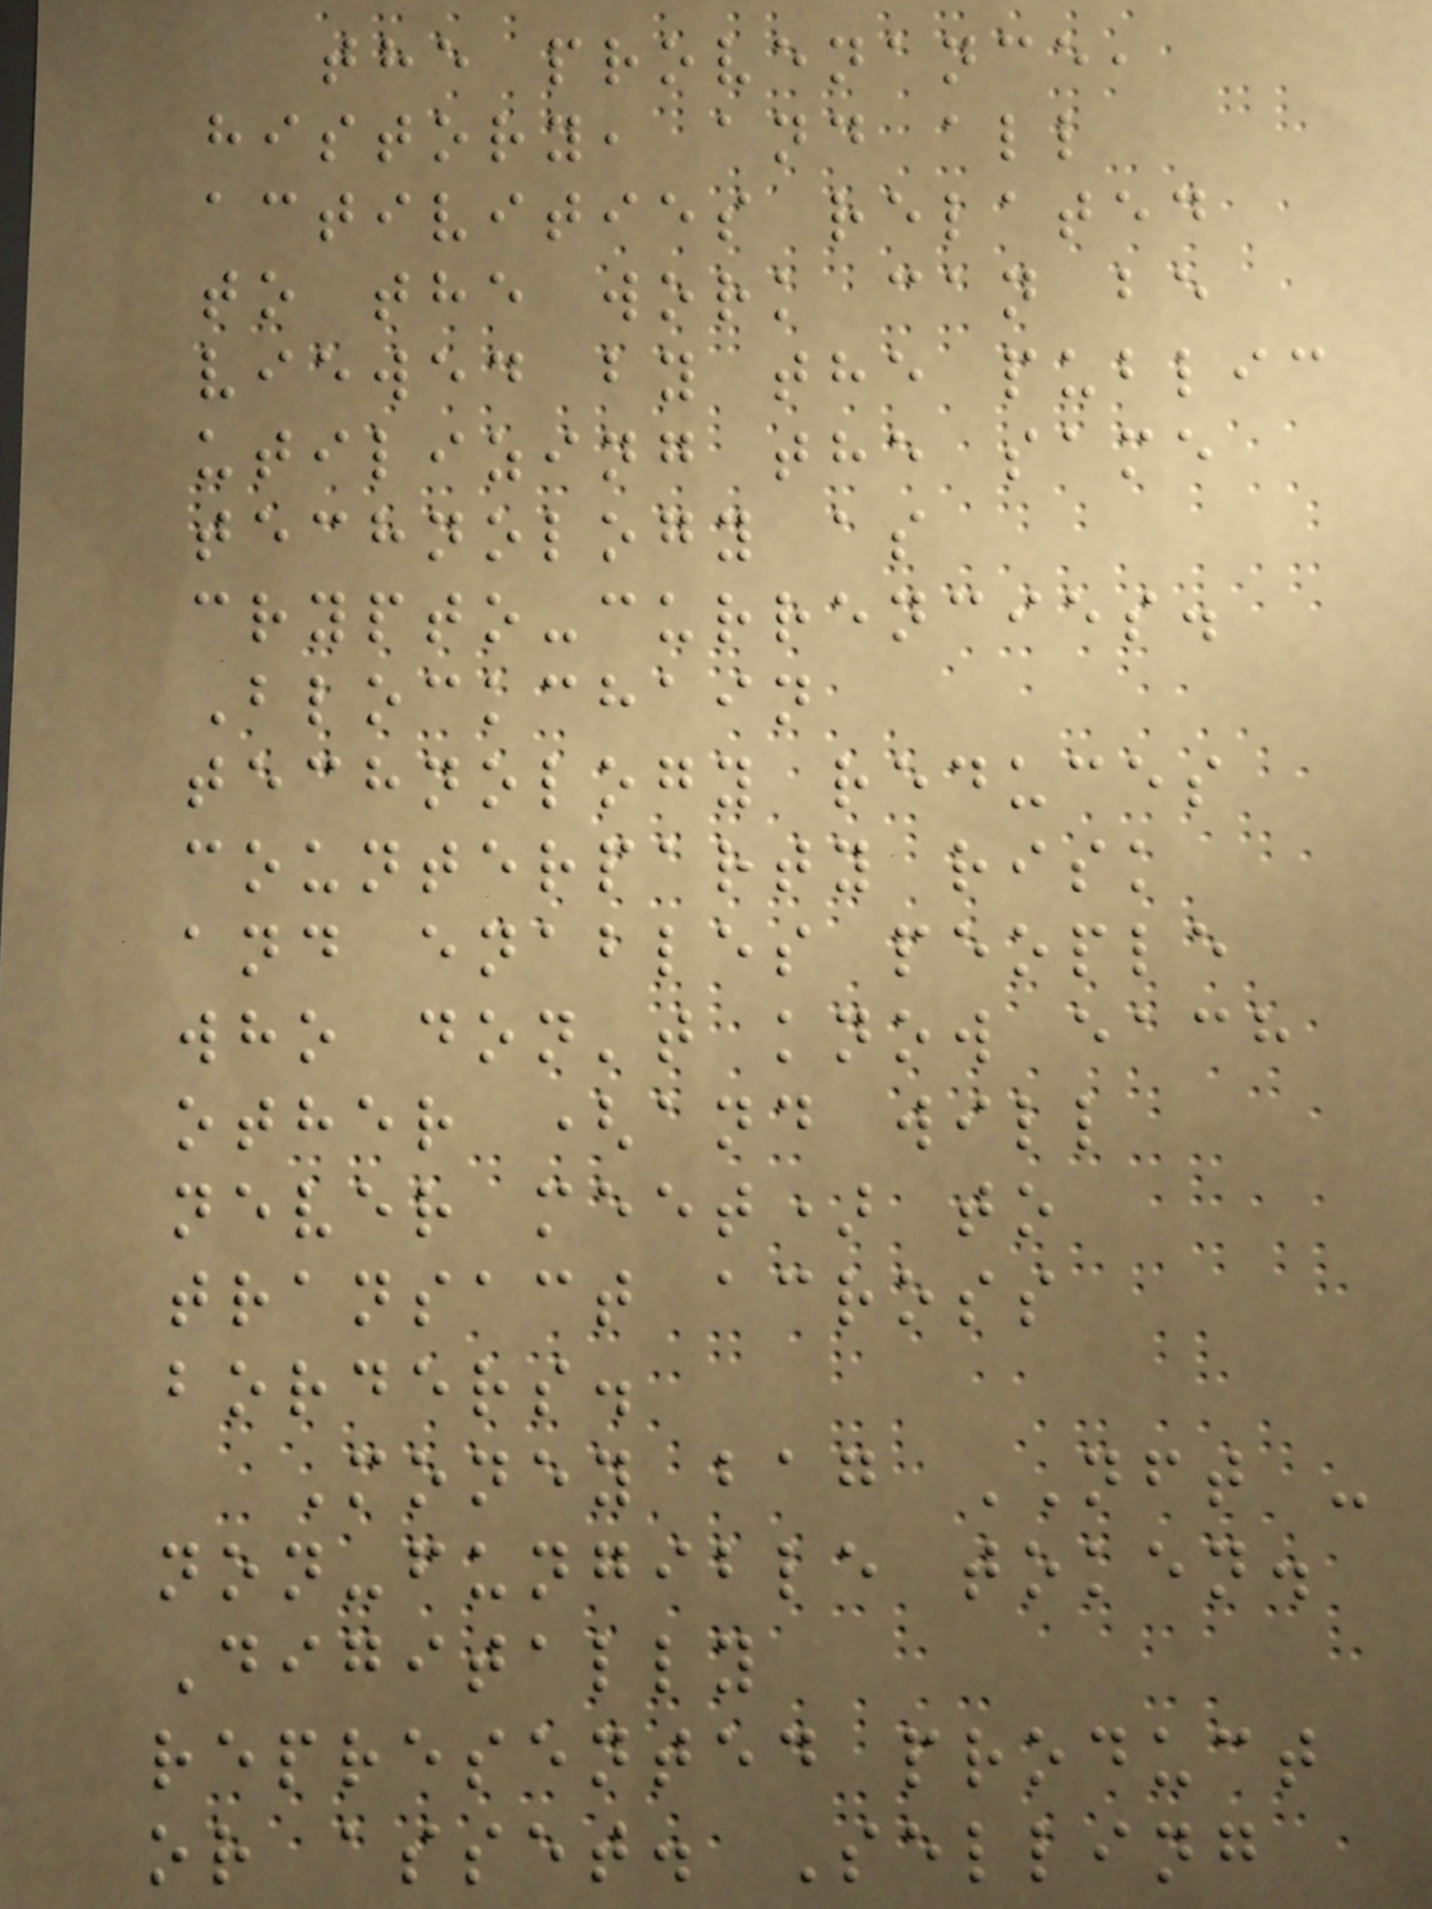the provenance,
history, and all
activities related
to the work can be
viewed by the public
utilizing the same
technology as
crypto-currencies.
Blockchain
technology reduces
counterparty risk
and enables people
who don't know each
other (and will
never meet) to
transact across
borders.
Money bag NFT -
non-fungible token.
Digitally
represented product
or asset. Selling
